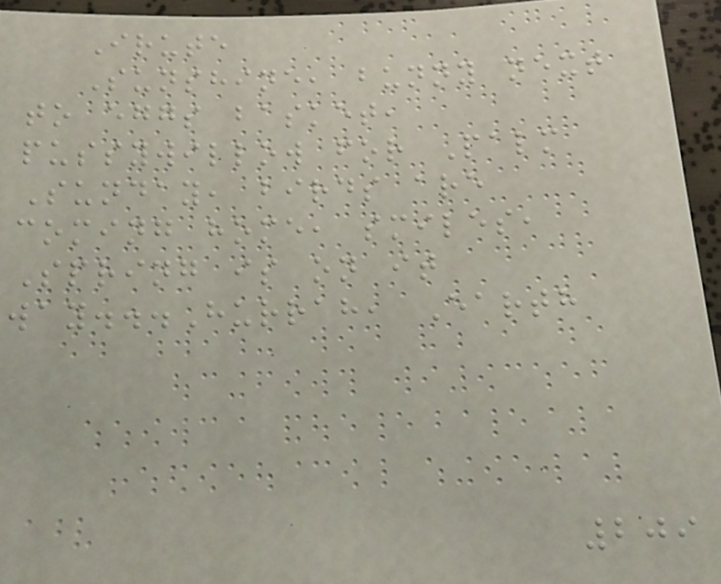Irute
Sunshine, bunny next
to eggs basket,
pussywillow for Palm
Sunday, birds are
coming home, smiles,
Spring is on it
way...Hurrah, Earth
209
